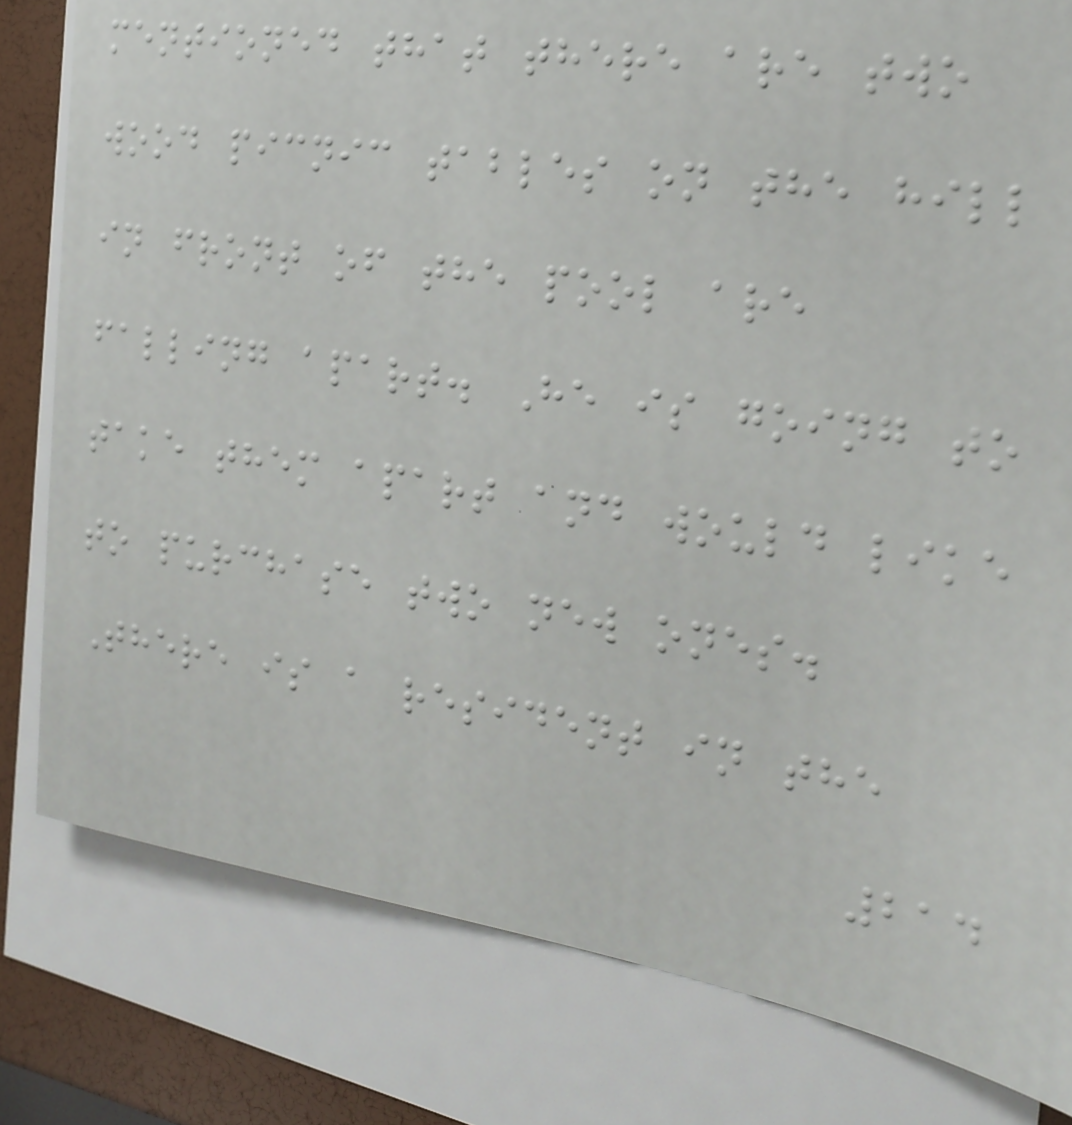mentioned that there are two
wood picnic tables on the hill
in front of the pool are
falling apart. He is going to
take them apart and would like
to purchase two new ones.
There is a resident in the
214
